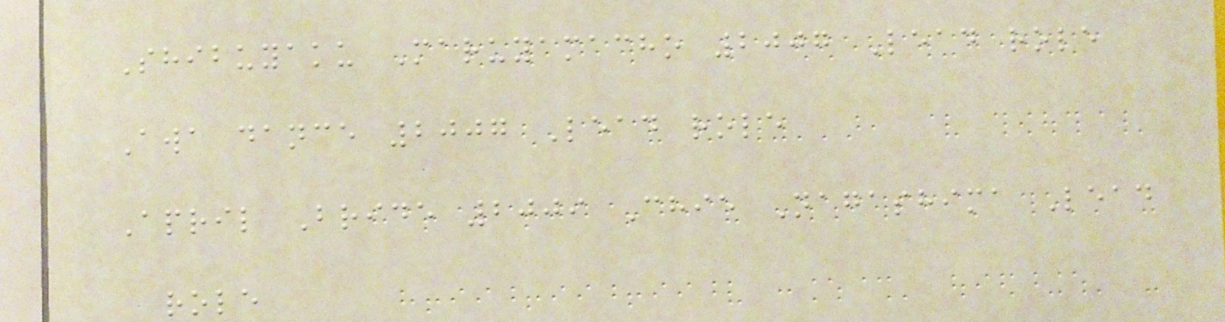Shibuyaku Maruyamacho 2007 Lead role
Awa dance 2007 Lead role
April Bride 2009 Chie Nagashima Lead
role
